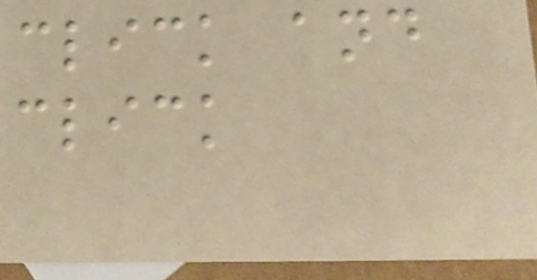click and
click
